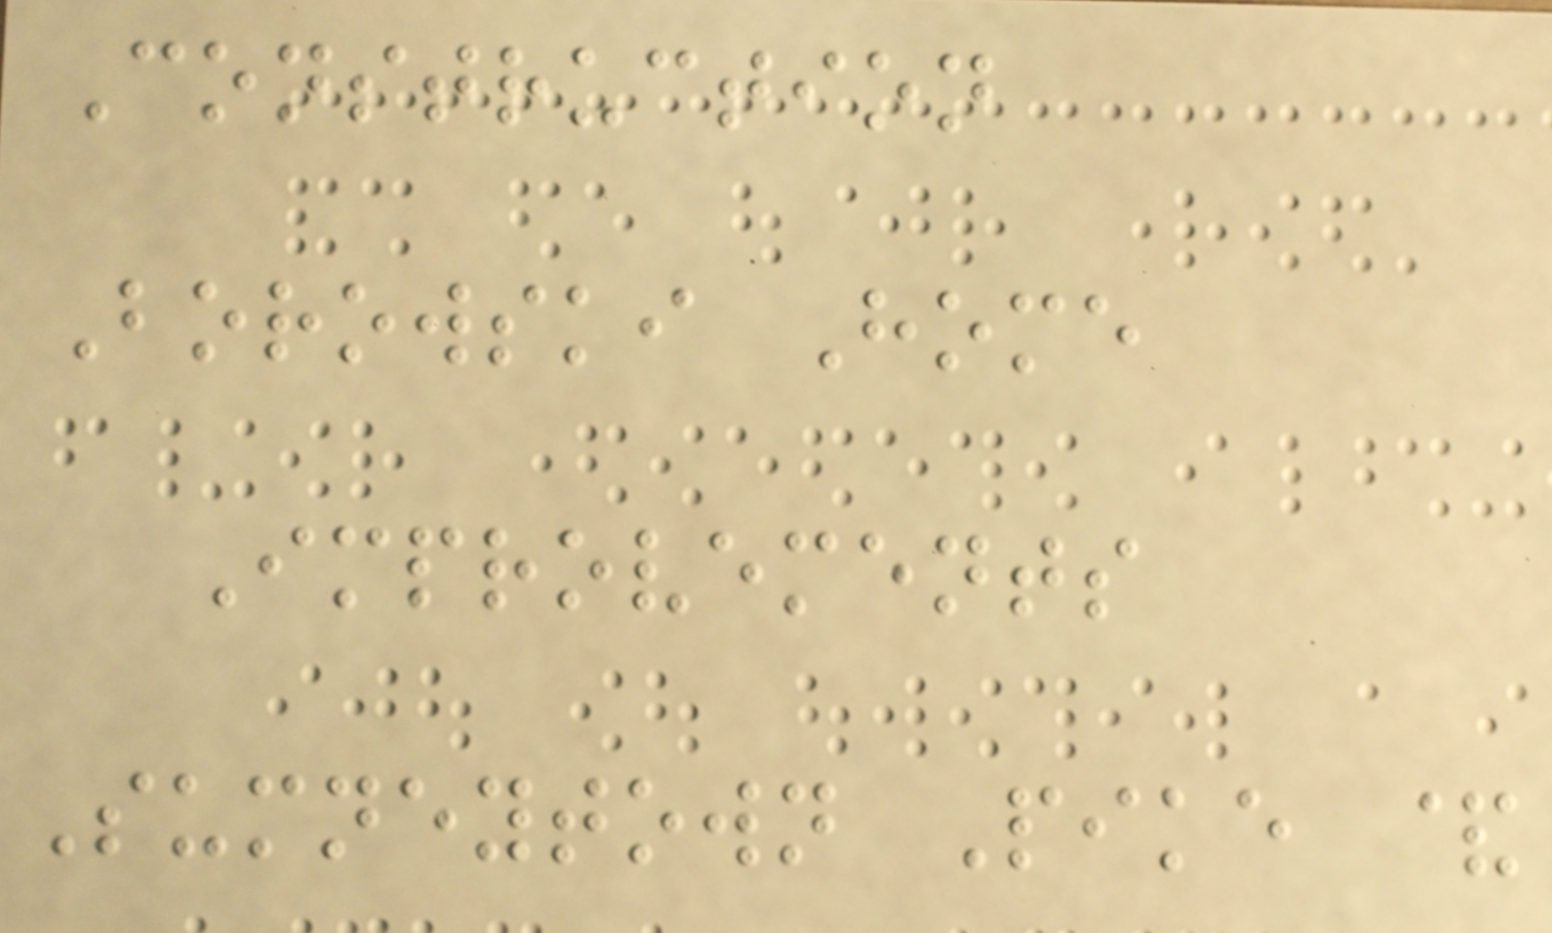Construction
Borowski Home
Improvements
Sumneytown Pike &
